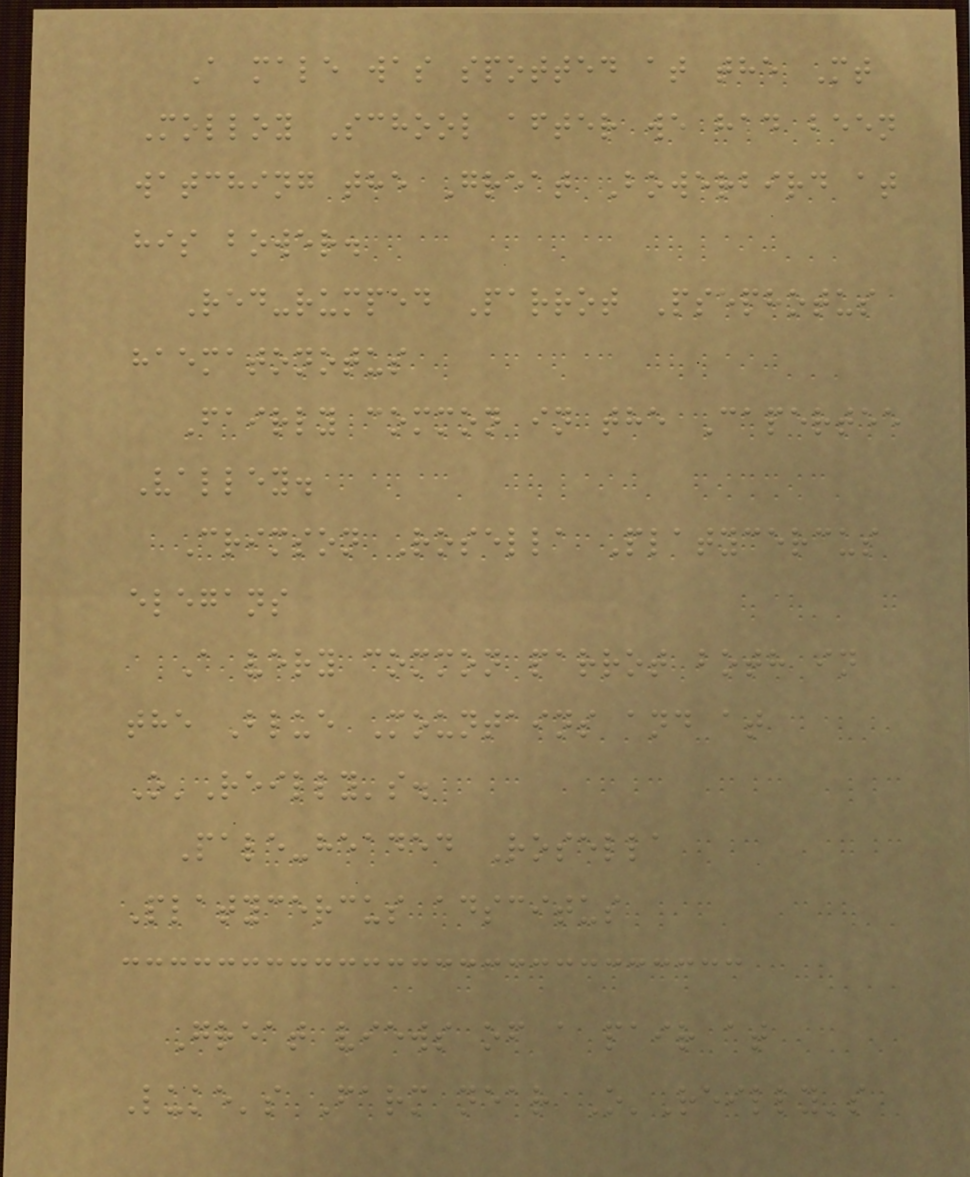A male was spotted at the Mt
Molloy School after we had been
watching the Great Bowerbird at
his bower.
Red-rumped Parrot Psephotus
haematonotus
Fairly common in the Capertee
Valley.
Crimson Rosella Platycercus
elegans
A very common parrot both in
the Blue Mountains and at
O'Reilly's.
Pale-headed Rosella
Platycercus adscitus
Great views of a pair at
Luke's Farm near O'Reilly's
